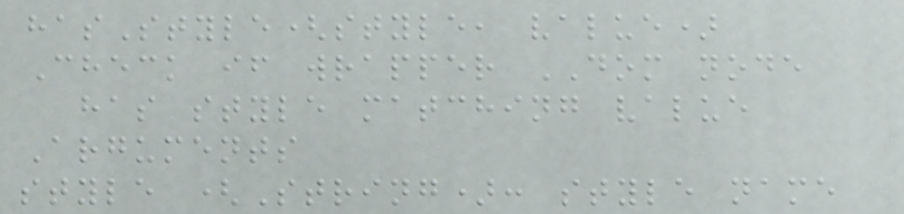hasStyle(style, value)
Check if wrapper DOM node
has style matching value
Arguments
style (String): style name
